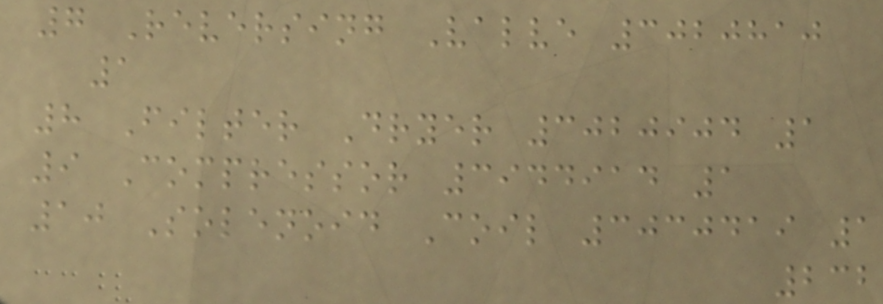7 Reversing Valve 3020810
1
8 Filter Dryer 3020904 1
9 Compressor 3944914 1
10 Solenoid Coil 3030419 1
232
